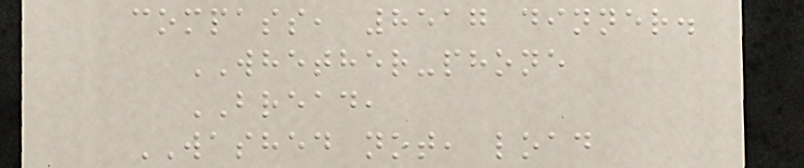compass, 8517 dinner.
WHETHER-phone
BREAD,
WASHED not, load
